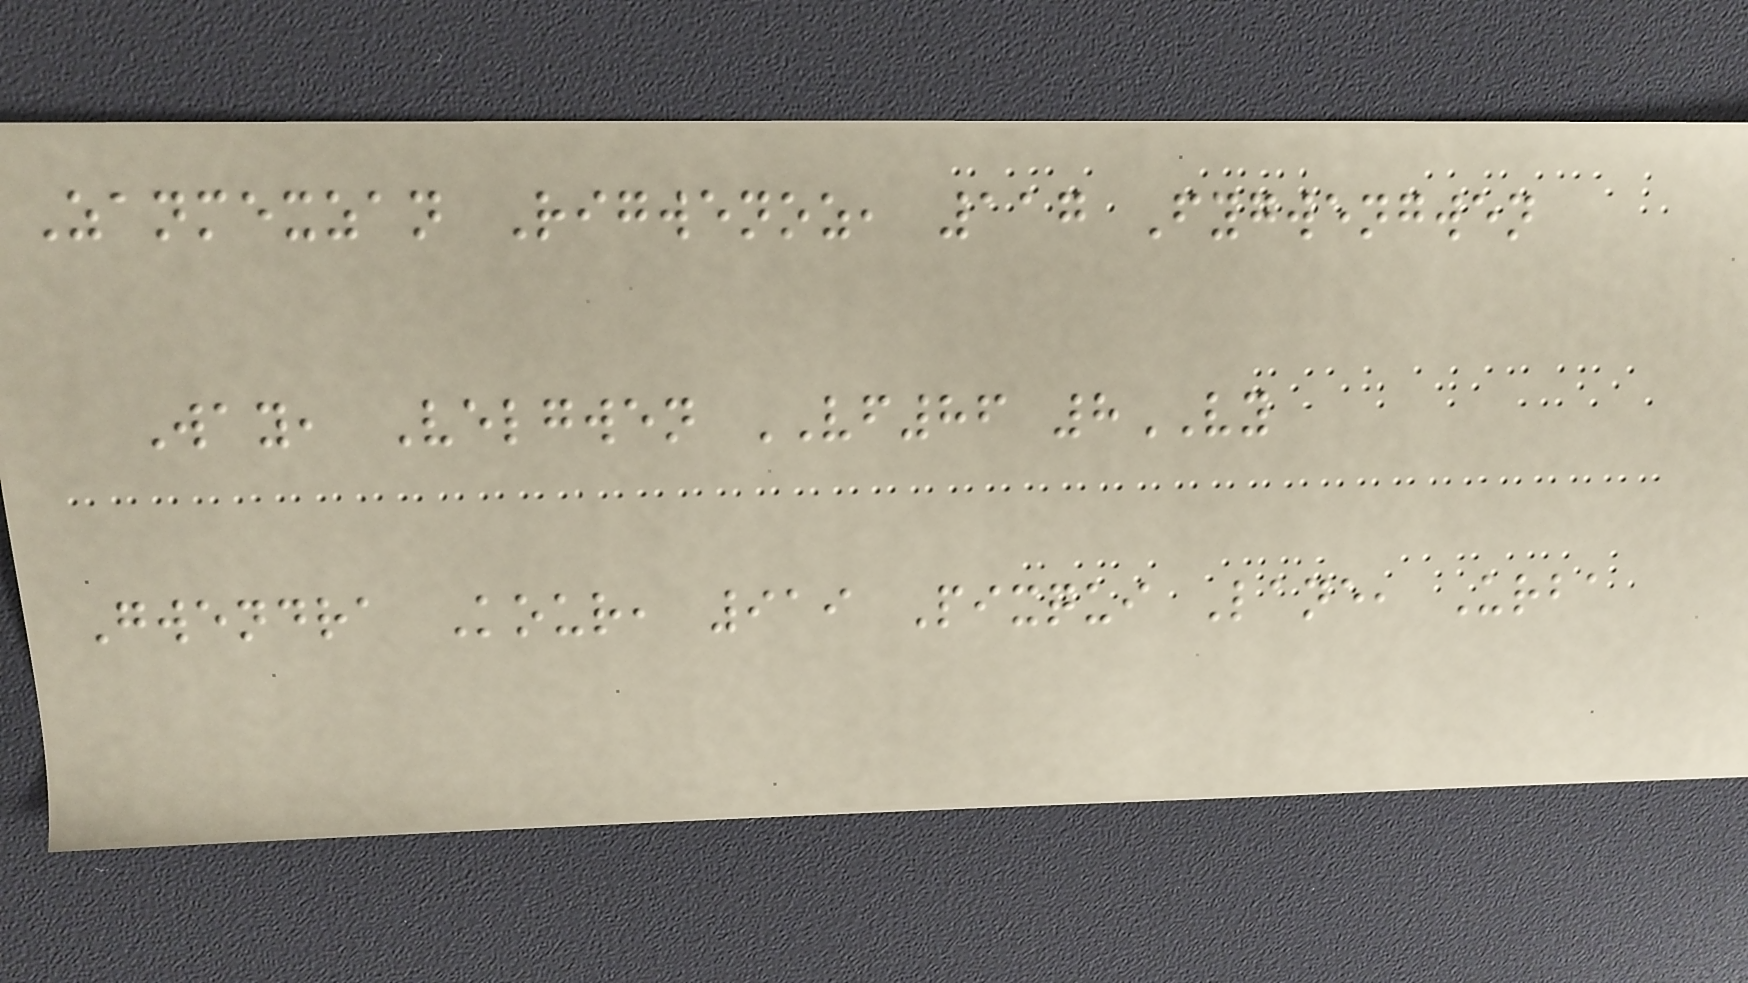Zanmexzan Rigwenoz, 117 Fygwengwen
Way, Velgwen VF86 8VY
Gwendra Kour, 919 Pixqui Lane, Urba
